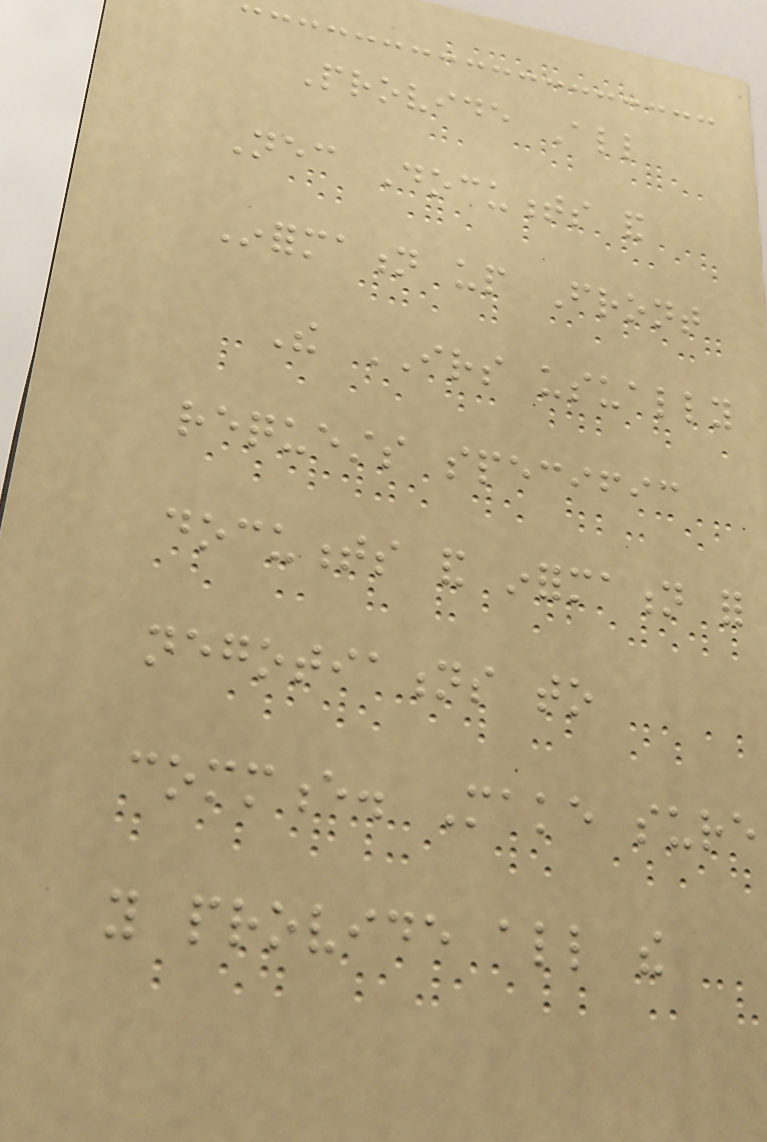Provide All
Necessary Documents and
Information up Front
The IRS usually
requests specific
documents and information for
negotiations to
commence. Make sure
you provide all the
